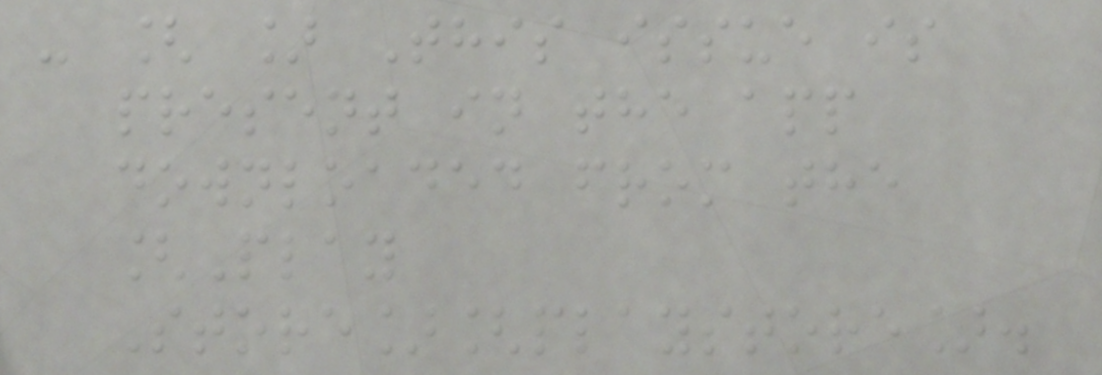- [ ] This issue is
present in the app
downloaded from the
[Play
Store][playstore].
